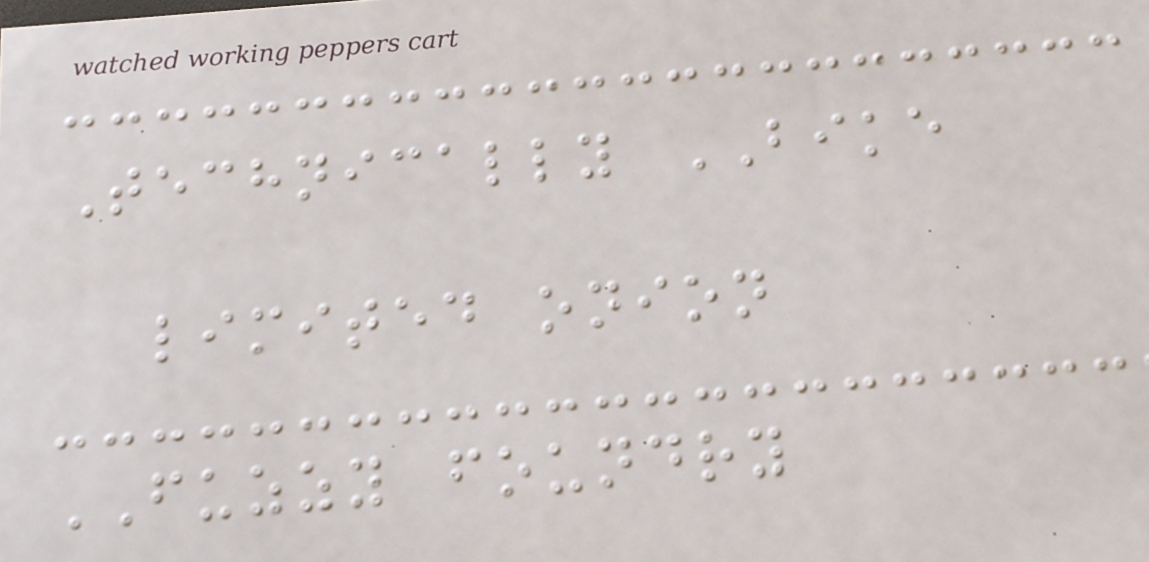Technically BIKE
limited onion
FUZZY foundry
